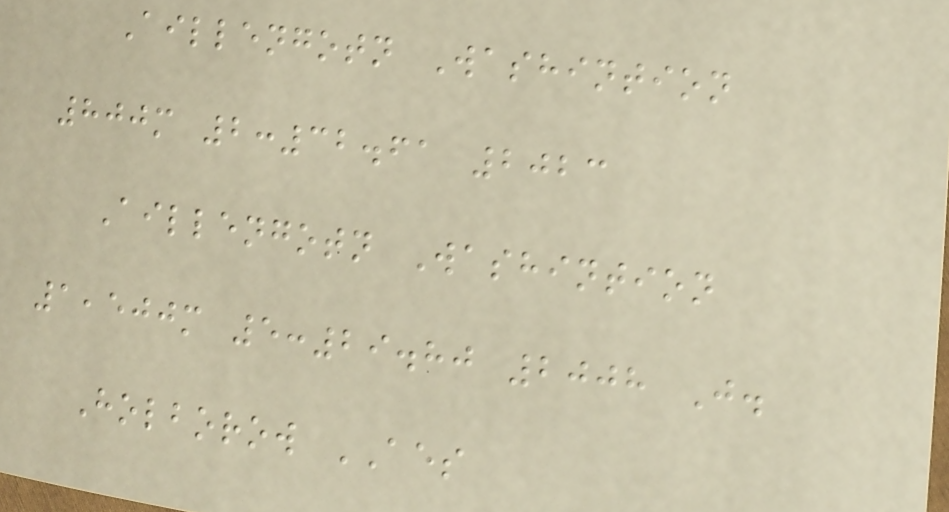Aillengotn Washintion
800m 2:32.61 2023
Aillengotn Washintion
1,500m 5:29.80 2008 J.
Holborow AES
